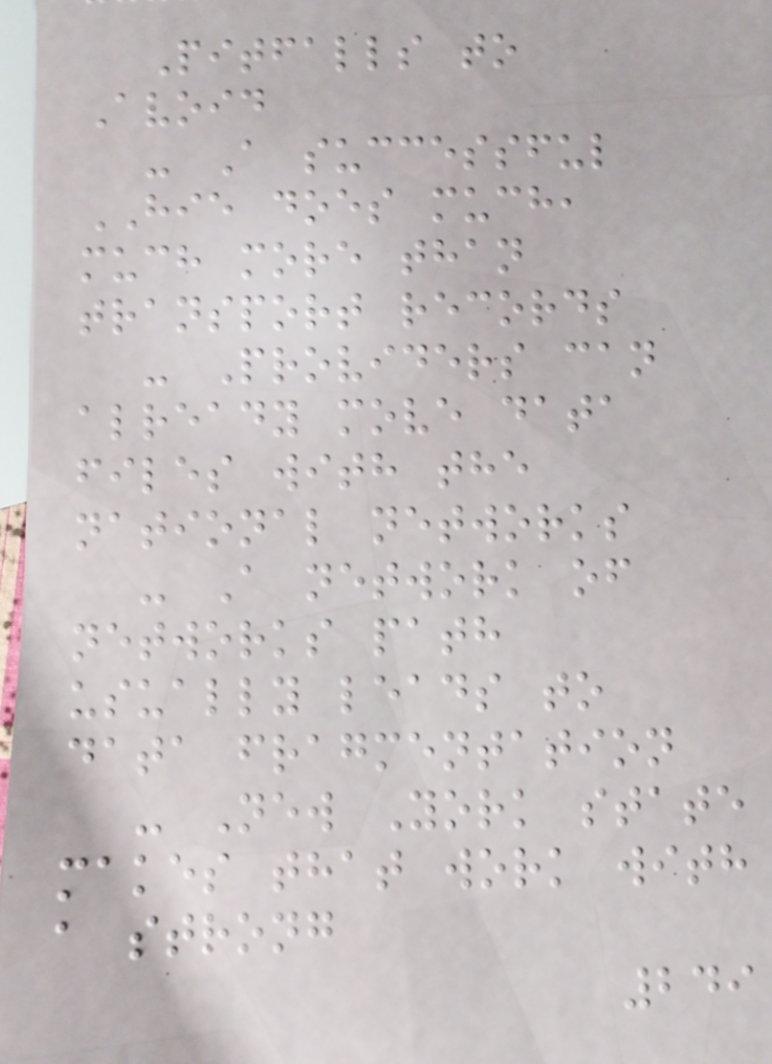Pitfalls to
Avoid
- A successful
HIE does much,
much more than
transport records
- Providers can
already move data
files with the
national networks
- A network of
networks path
usually leads to
data fragmentation
- New York state
makes that work with
a strong
249
